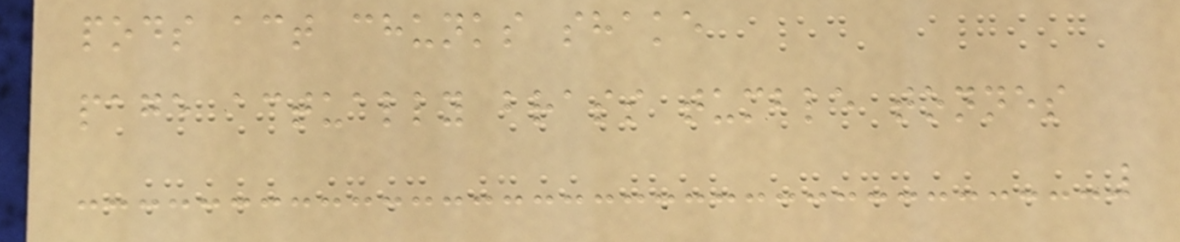pods act chunks shake
page actually brass tumble tonnes
